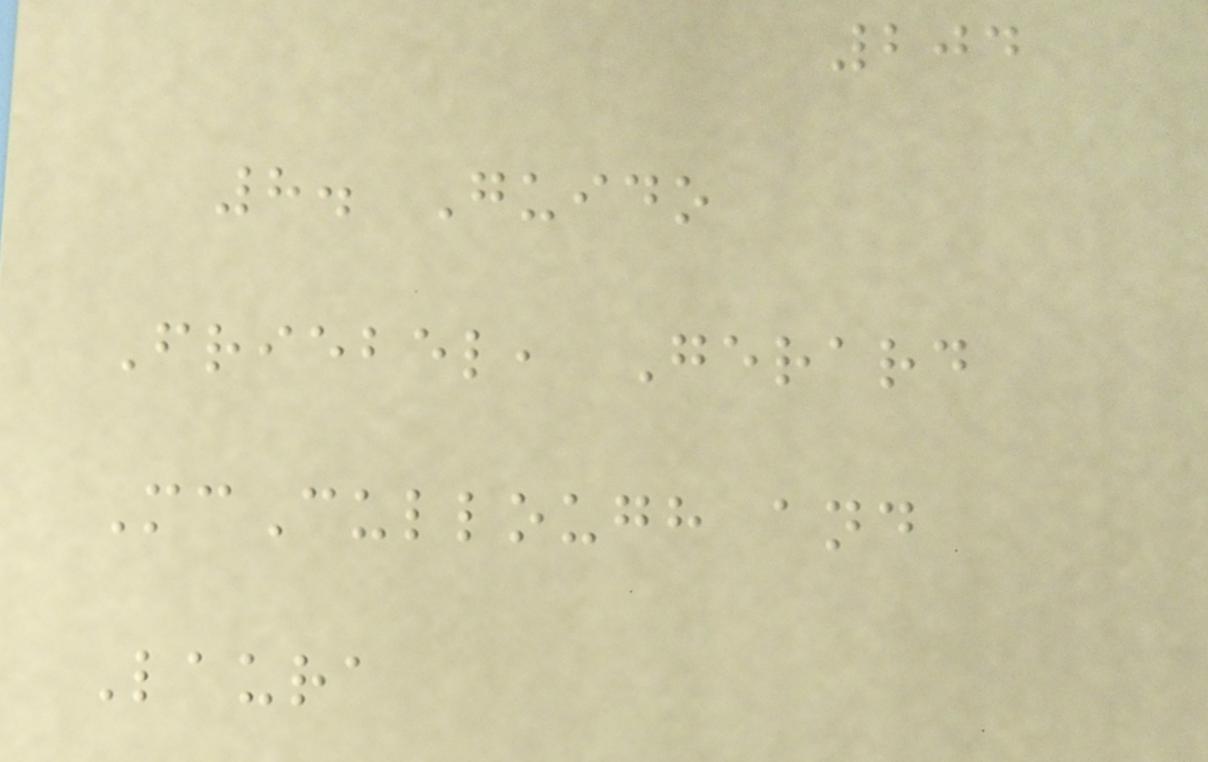204
8. Guido
Friebel, Gerard
McCullough and
Laura
